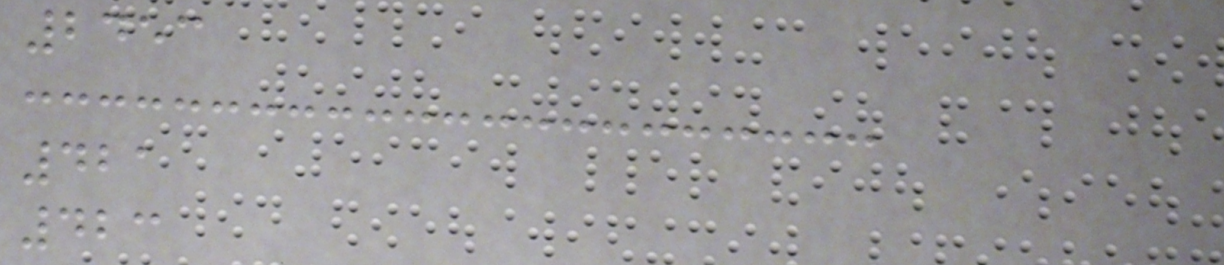2453
421
423
